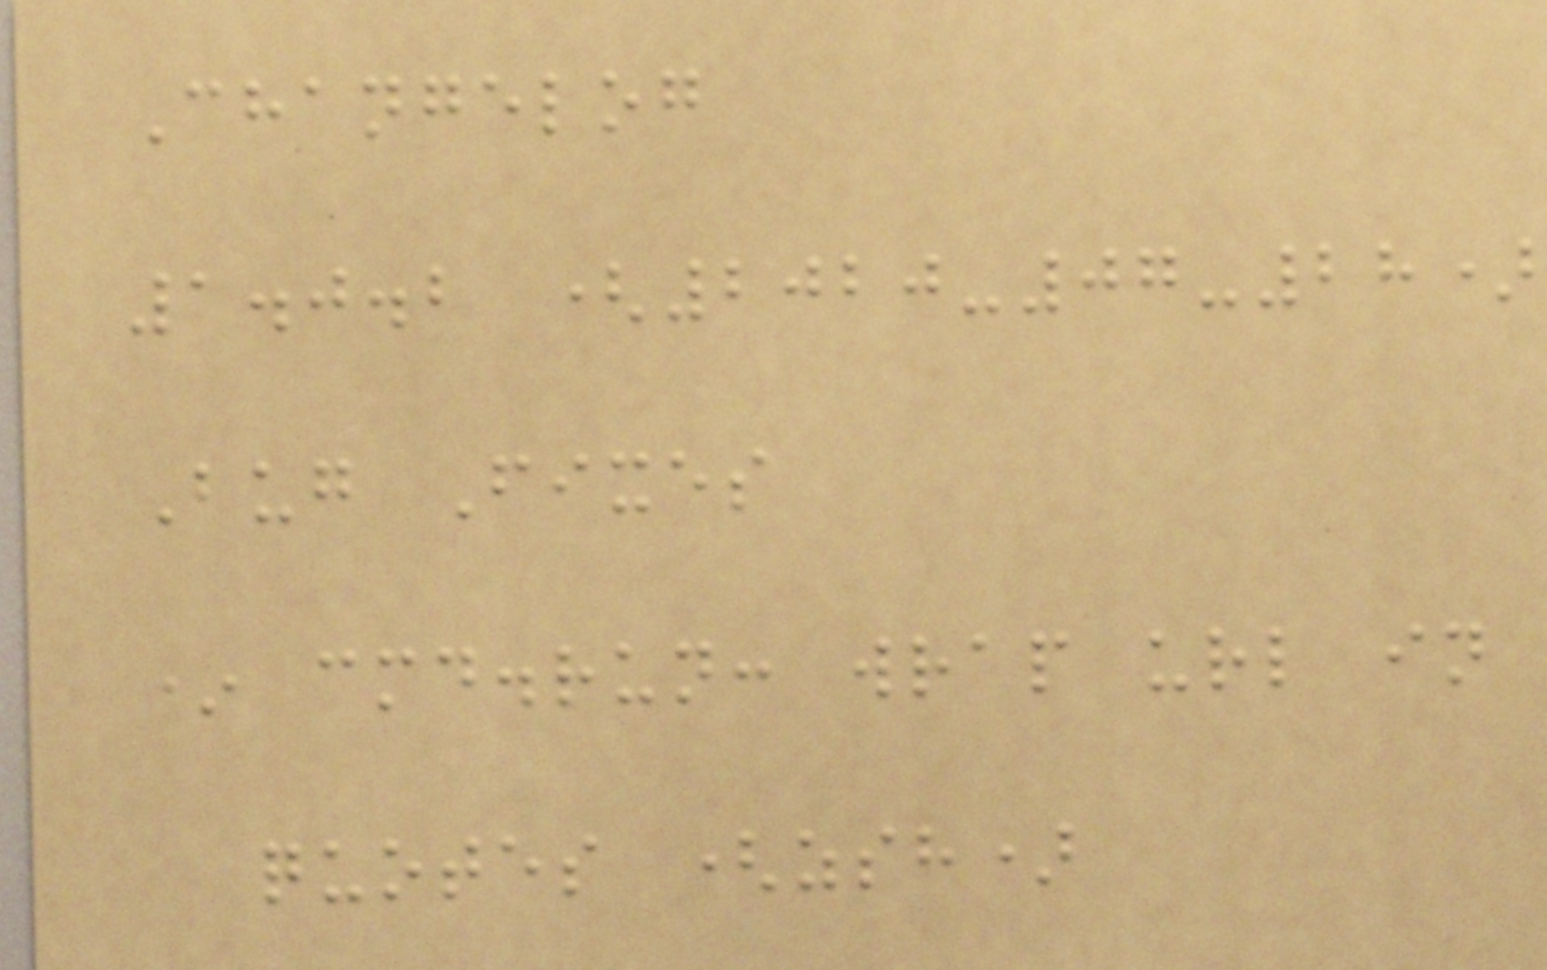Changelog
1.0.2 (2020-07-28)
Bug Fixes
* cmd.run: wrap url in
quotes (zsh)
